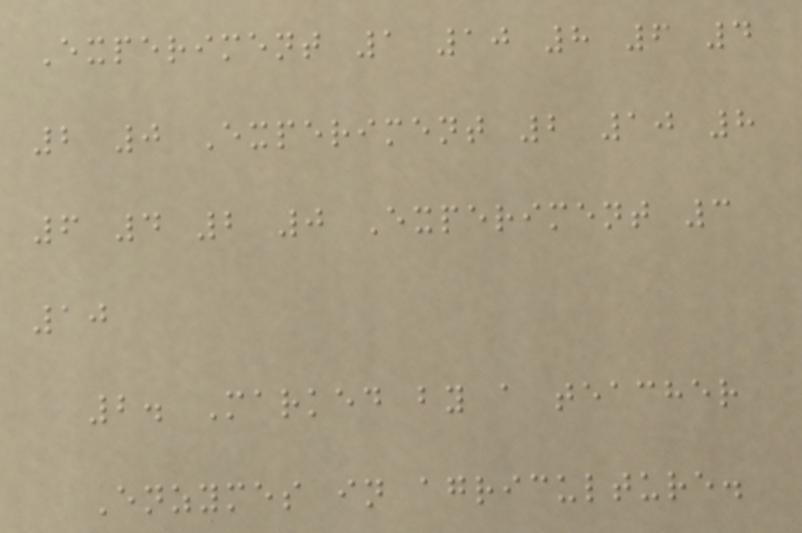Experiment 1 10 8 6 4
2 0 Experiment 2 10 8
6 4 2 0 Experiment 3
10
2. Marked by a teacher
Enzymes in agriculture.
